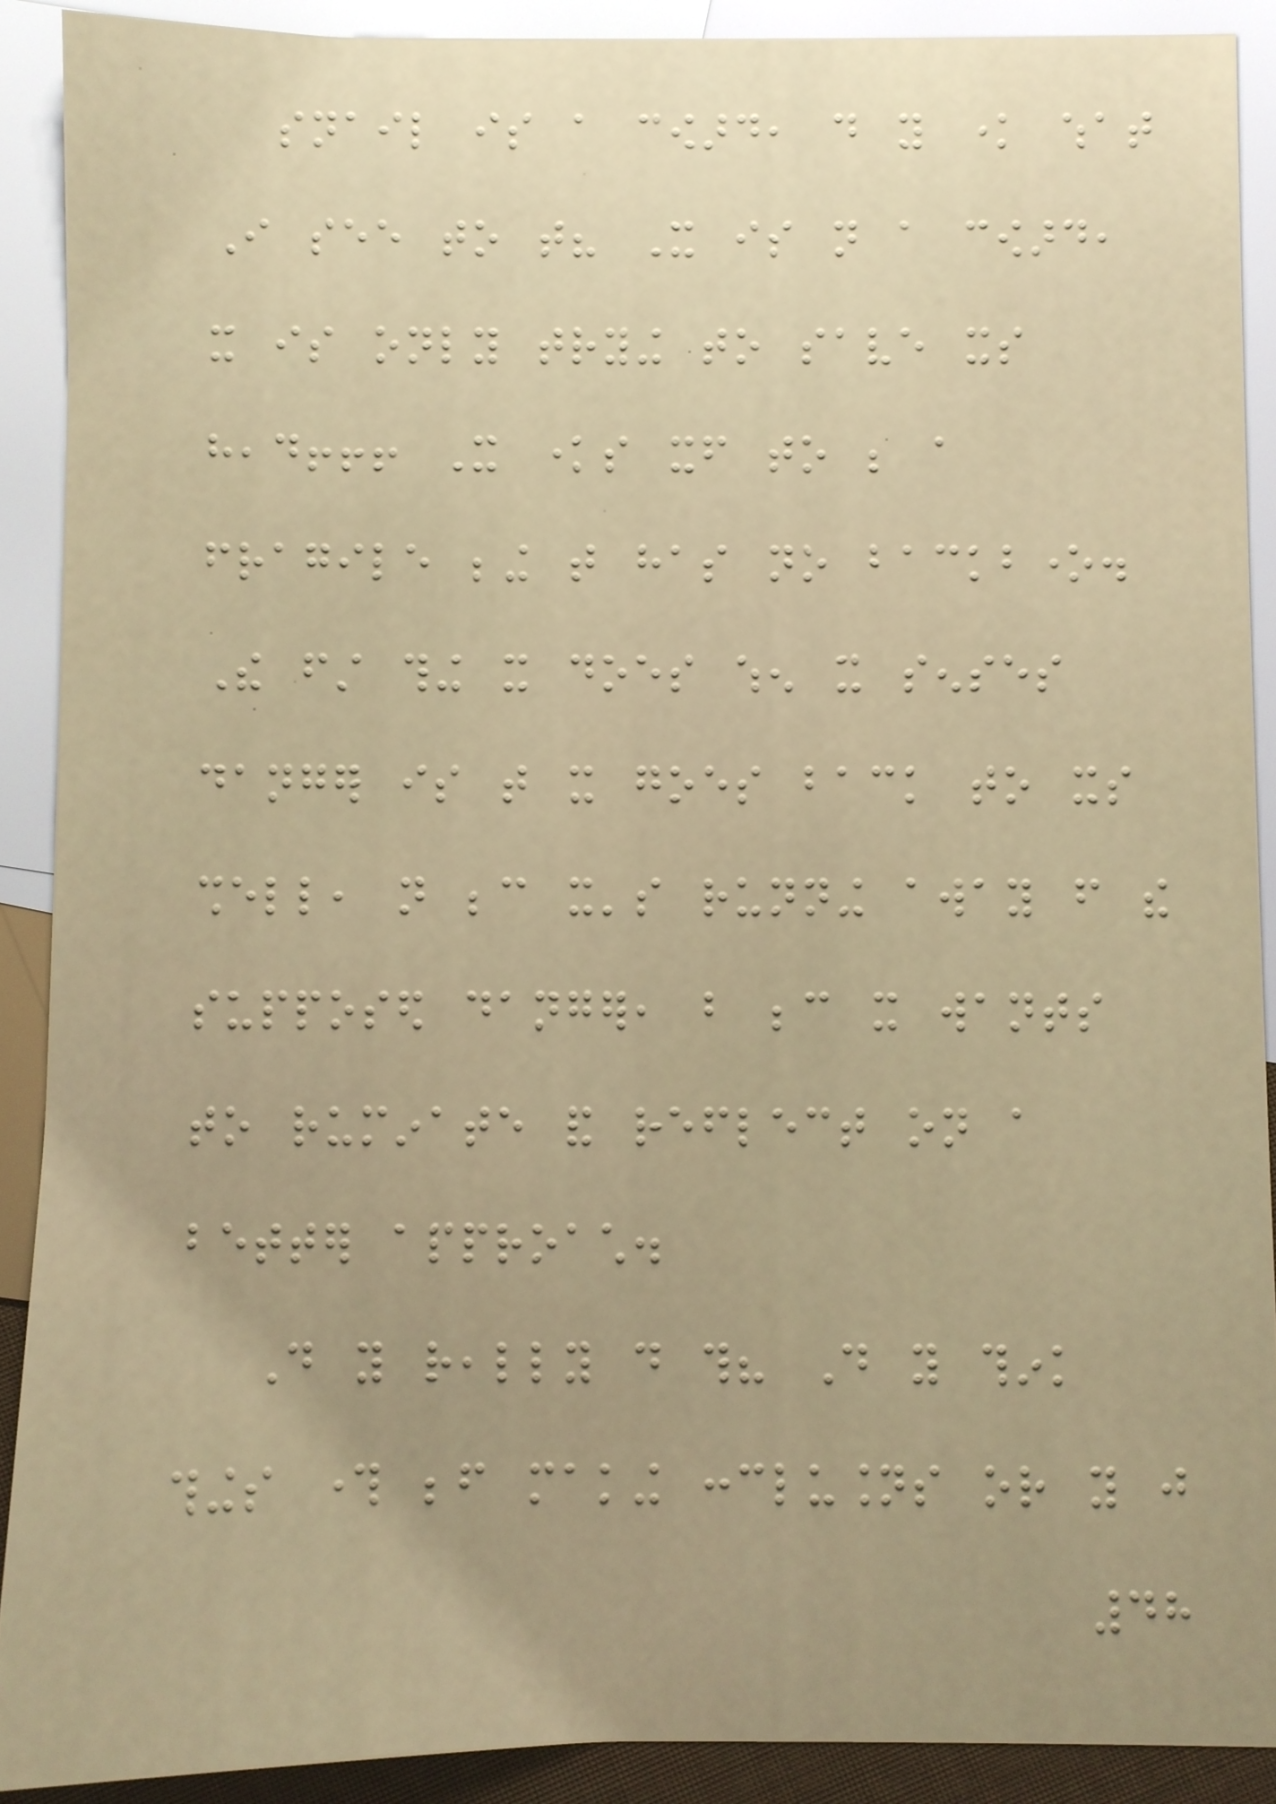snail is a coward, do you know what
I see to that? It is not a coward,
it is only trying to save its
head!!! It knows itself to be a
fragile being that has no backbone.
The first thing it does when it senses
danger is that it goes back to its
shell, not because it's running away from the
supposed danger, but because it wants
to ruminate and reflect on a
better approach.
Do you really do this? Do you think
things through before making conclusions or you just
48
